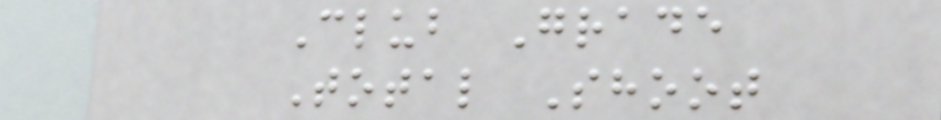Club Grade
Total Shoot
